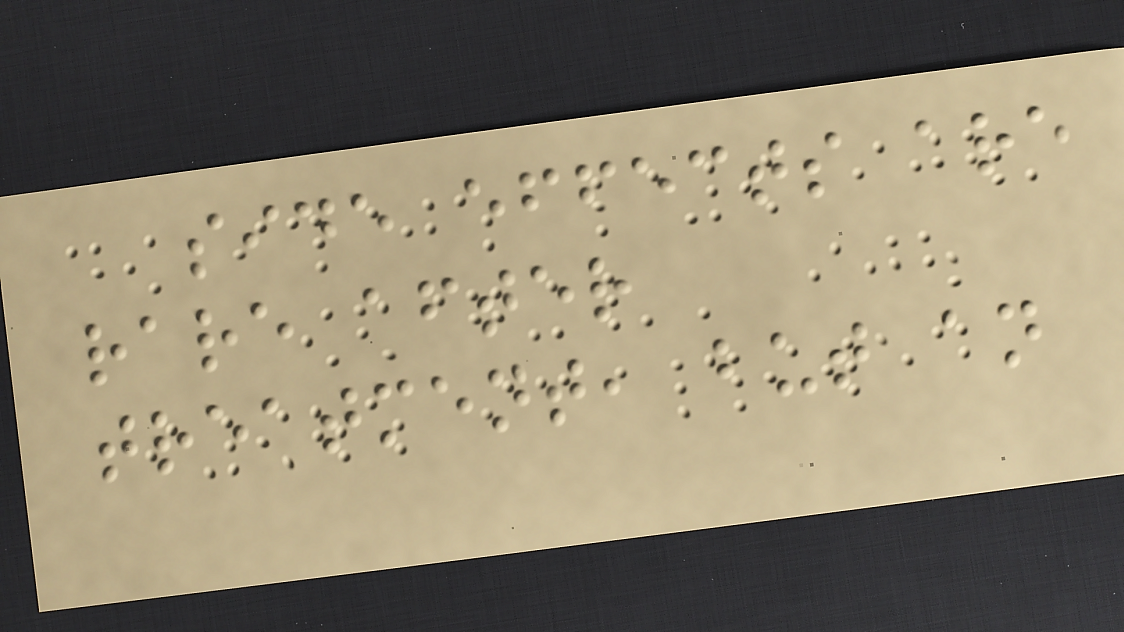side effects are
rare after
treatment, but an
